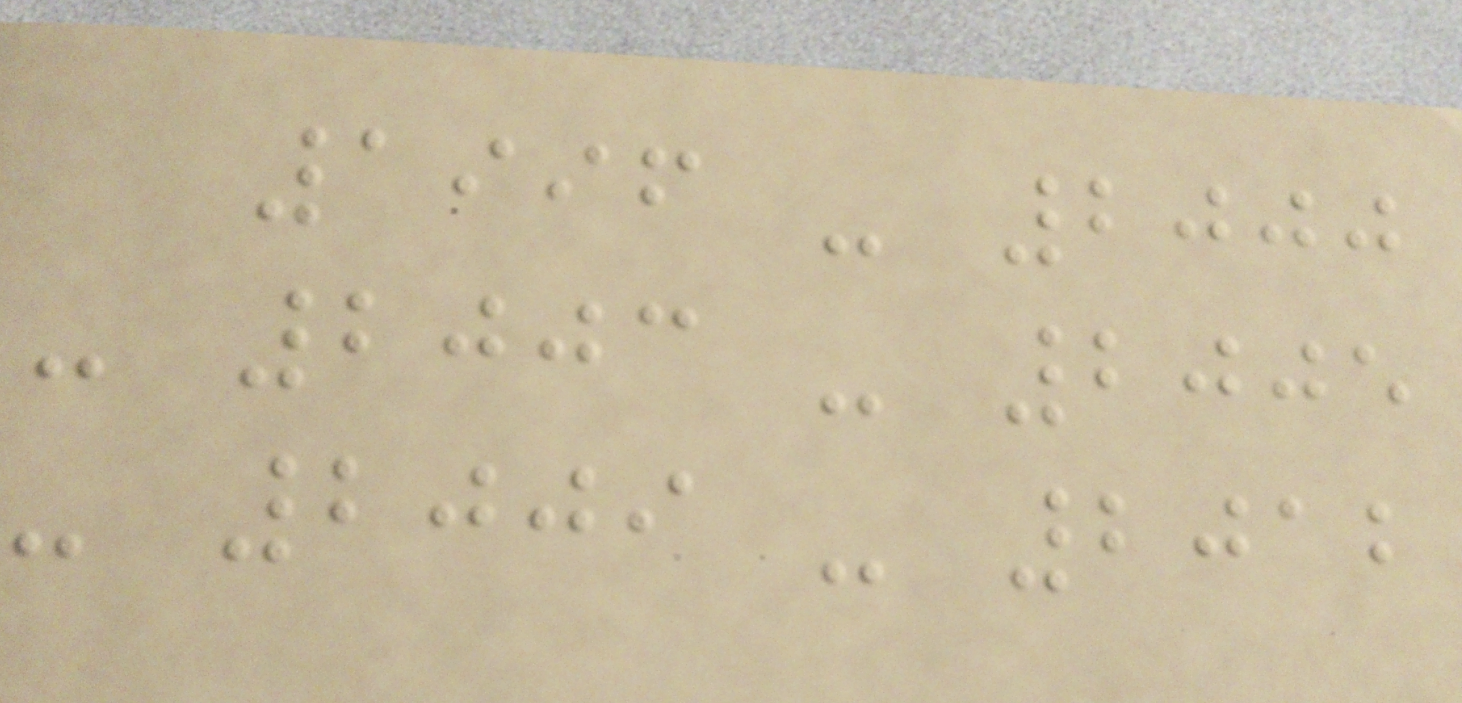1996 - 2000
- 2003 - 2005
- 2009 - 2012
